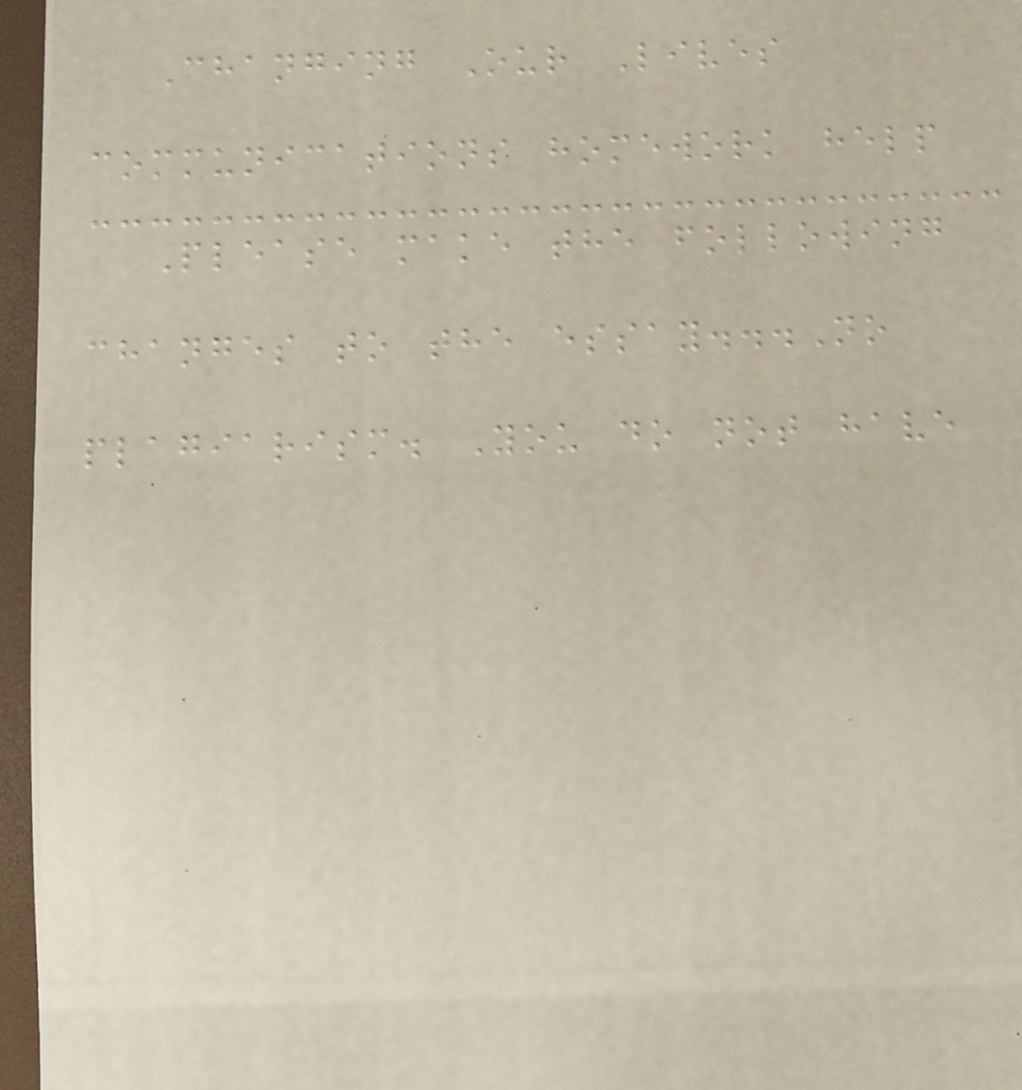Changing Our Lives
communications homework help
Please make the following
changes to the essay...No
plagiarism. You do not have
